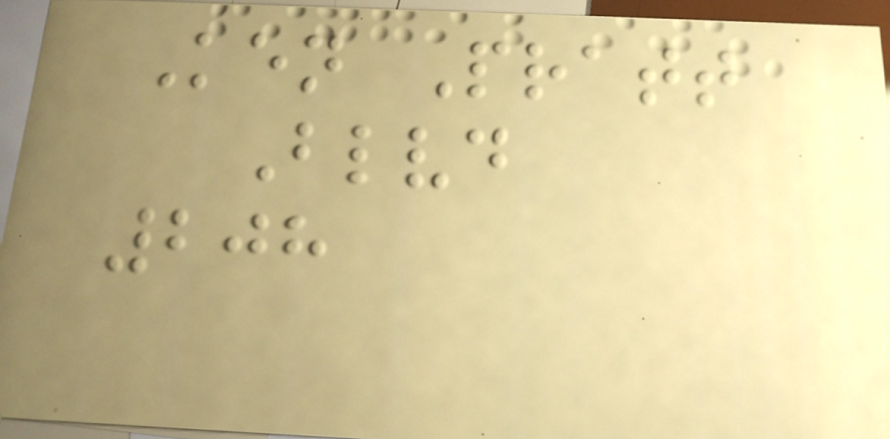Ken Pratt
Blvd
208
